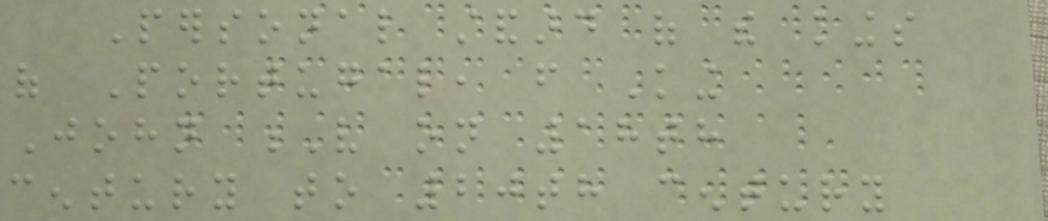Personal standard of the kings
of Portugal, from King
John V on 18th
century to 20th century
